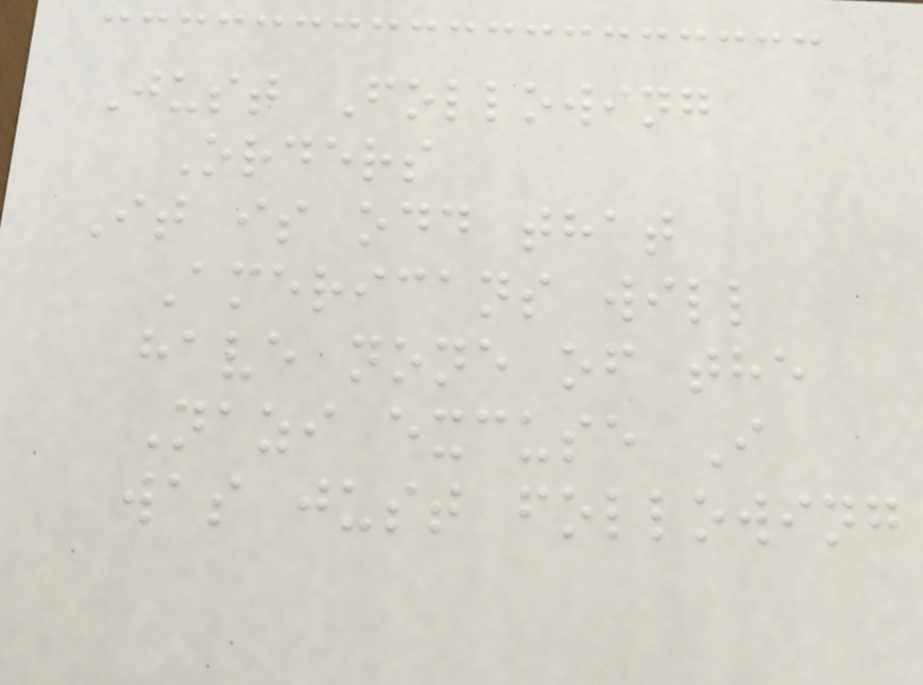Just Following
Orders
It is odd that
Americans will
have none of the
Nazi excuse I
was just following
